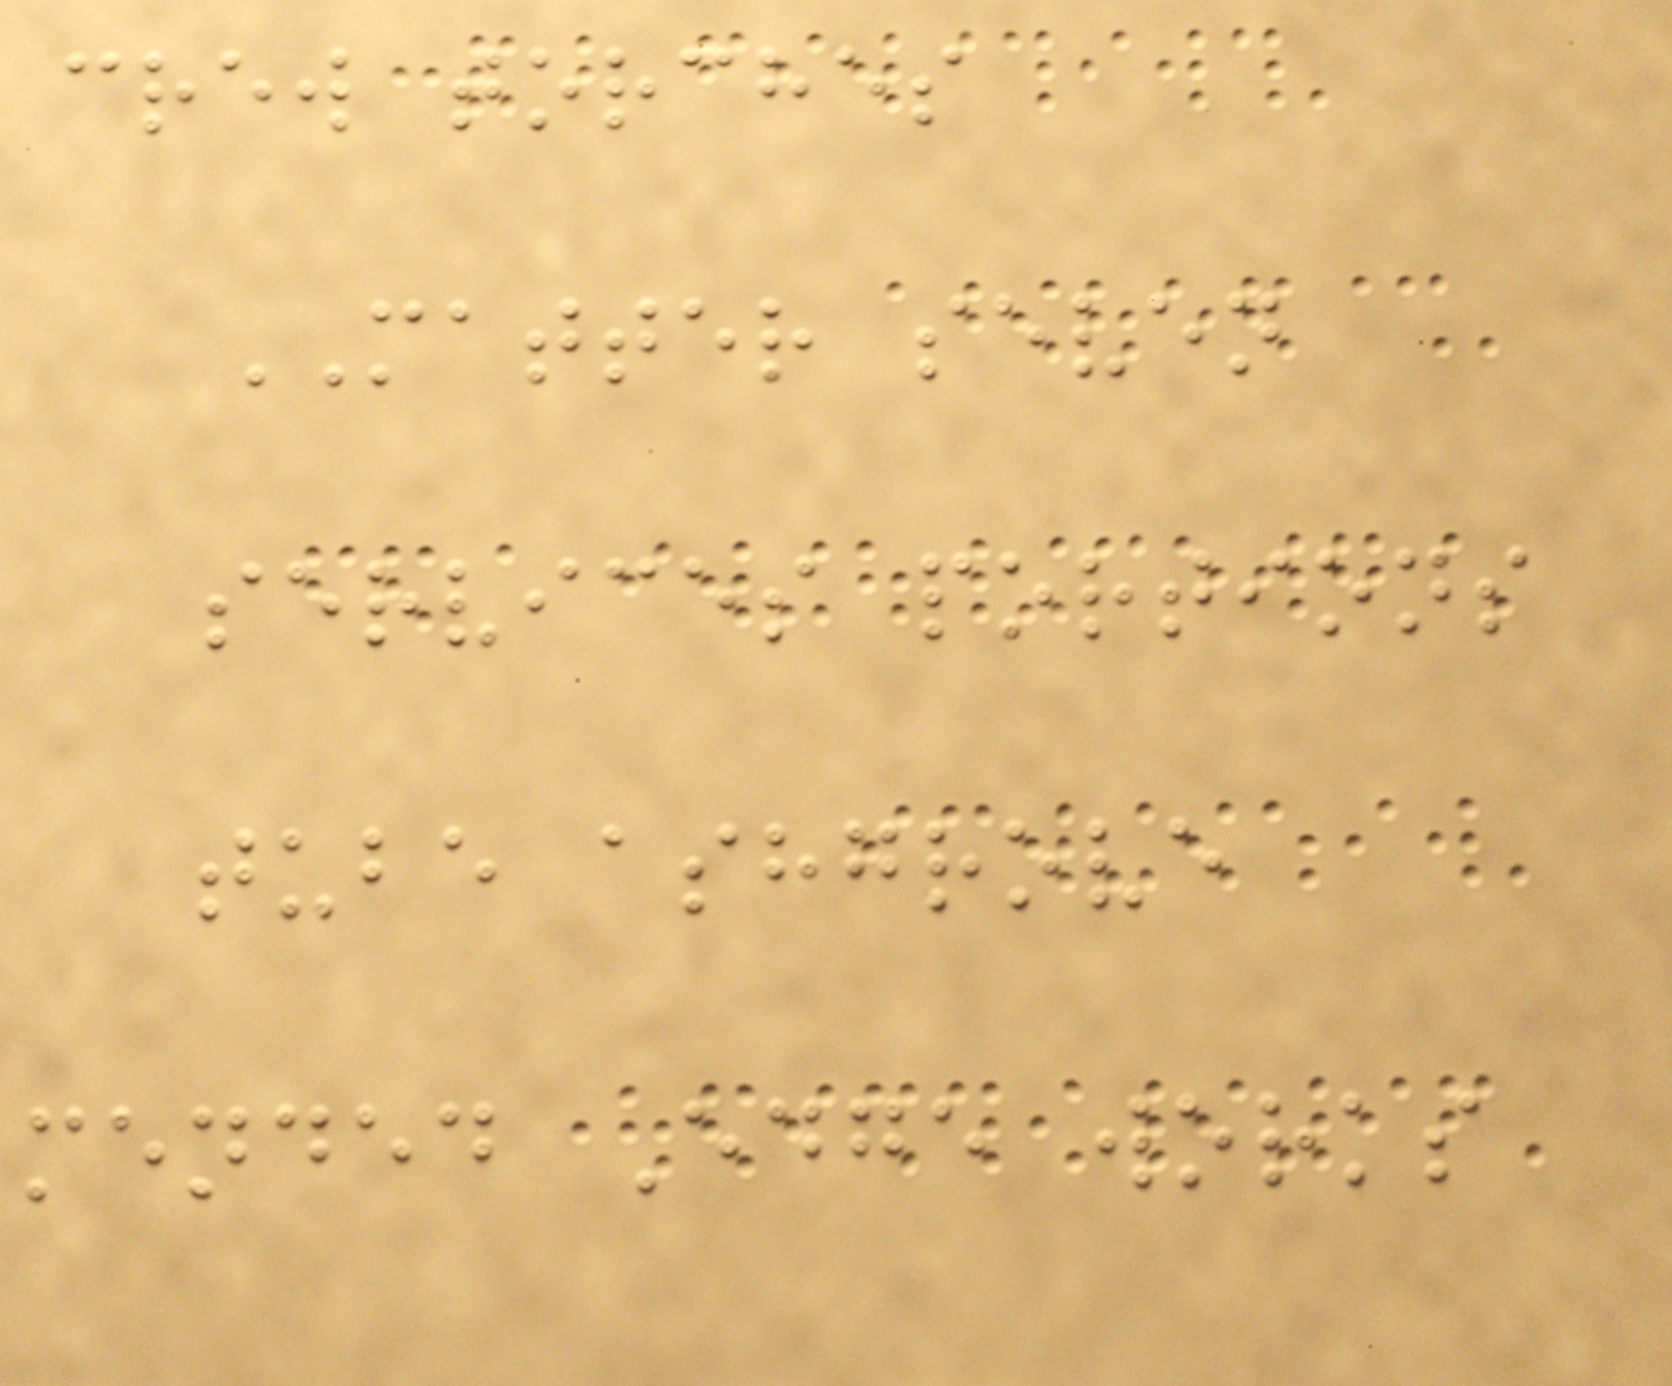crew torches
MATTER seven
services portions
tube ashgrove
mended Edge works
